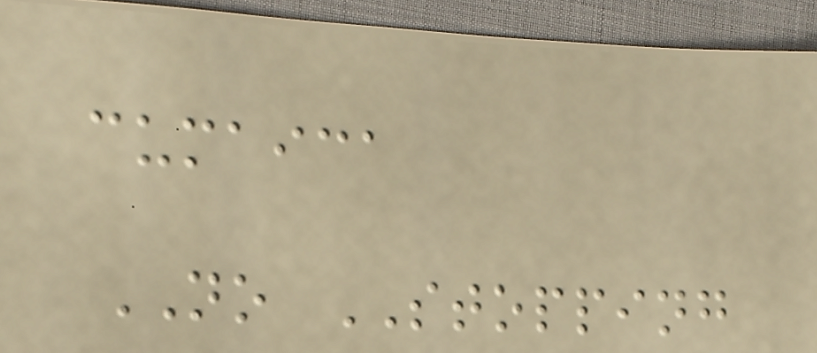cumaica
NO STOPPING
